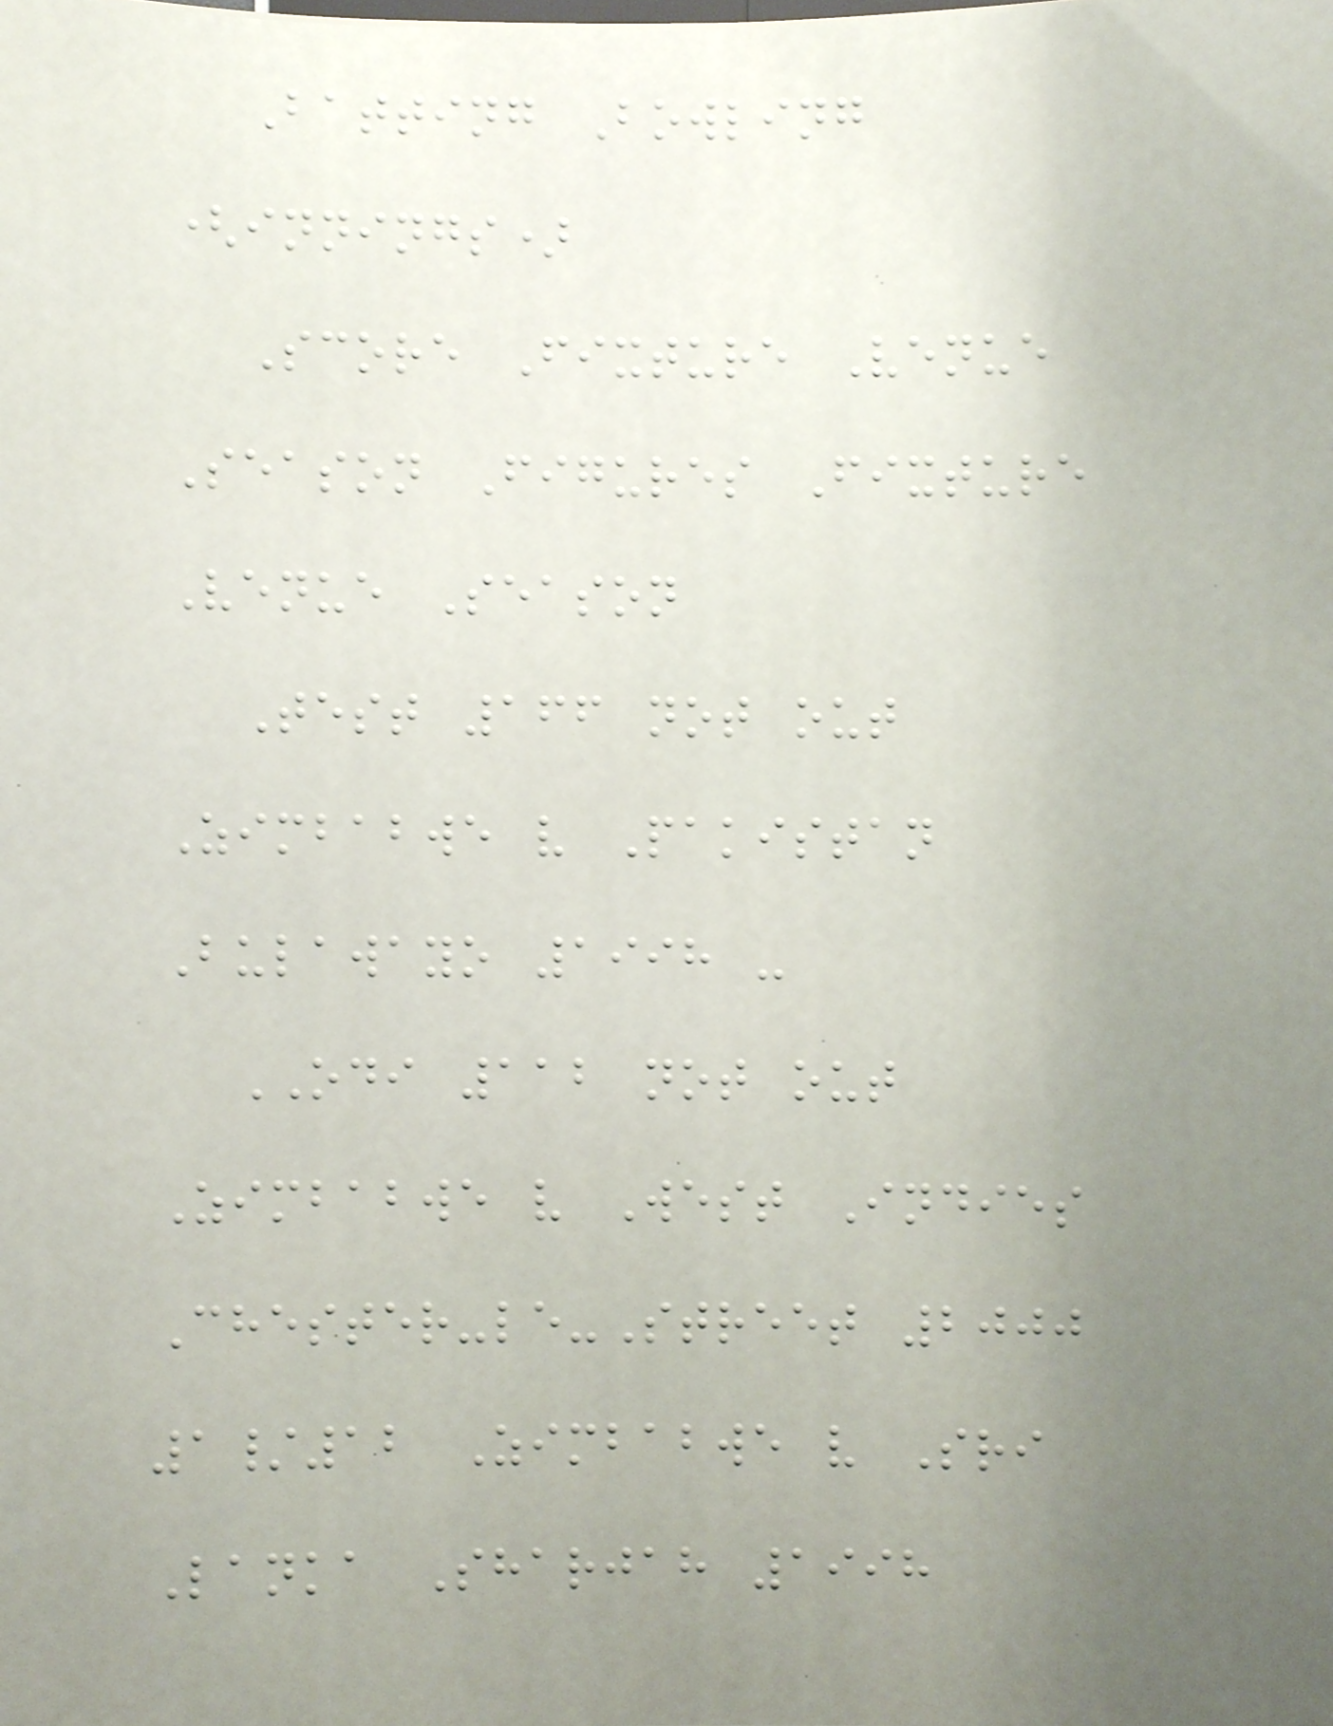Batting Bowling
(innings)
Score Fixture Venue
Season Figures Fixture
Venue Season
Test 166 not out
Zimbabwe v Pakistan
Bulawayo 1998 -
ODI 112 not out
Zimbabwe v West Indies
Chester-le-Street 2000
1/12 Zimbabwe v Sri
Lanka Sharjah 1998
